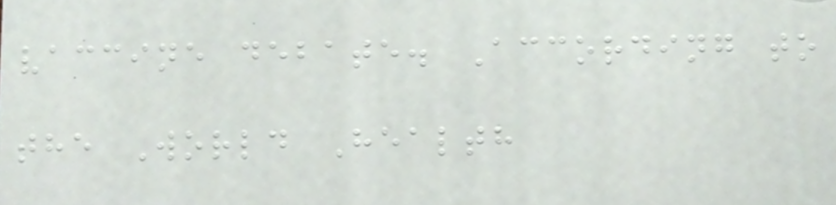vaccine debate. According to
the World Health
